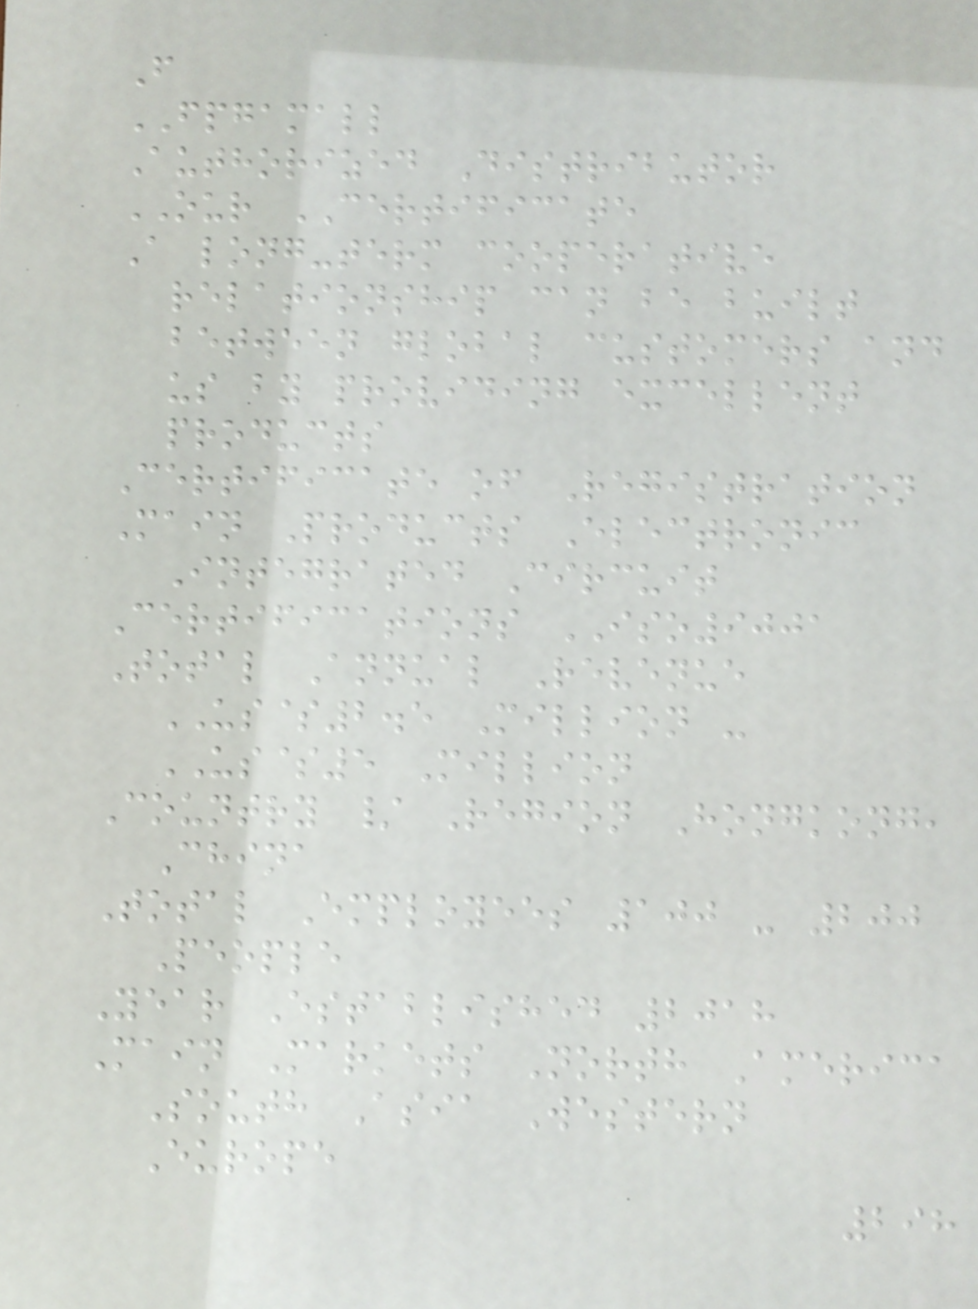F
FPGAMALL
Authorized Distributor
OUR CERTIFICATE
A long-term cooperative
relationship can be built
between global customers and
us by providing excellent
products
Certificate of Registration
Main Products Electronic
Integrated Circuit
Certifications ISO9001
Total Annual Revenue
US$2.5 Million -
US$5 Million
Country / Region Hongkong,
China
Total Employees 100 - 200
People
Year Established 2018
Main Markets North America
South Asia Western
Europe
298
